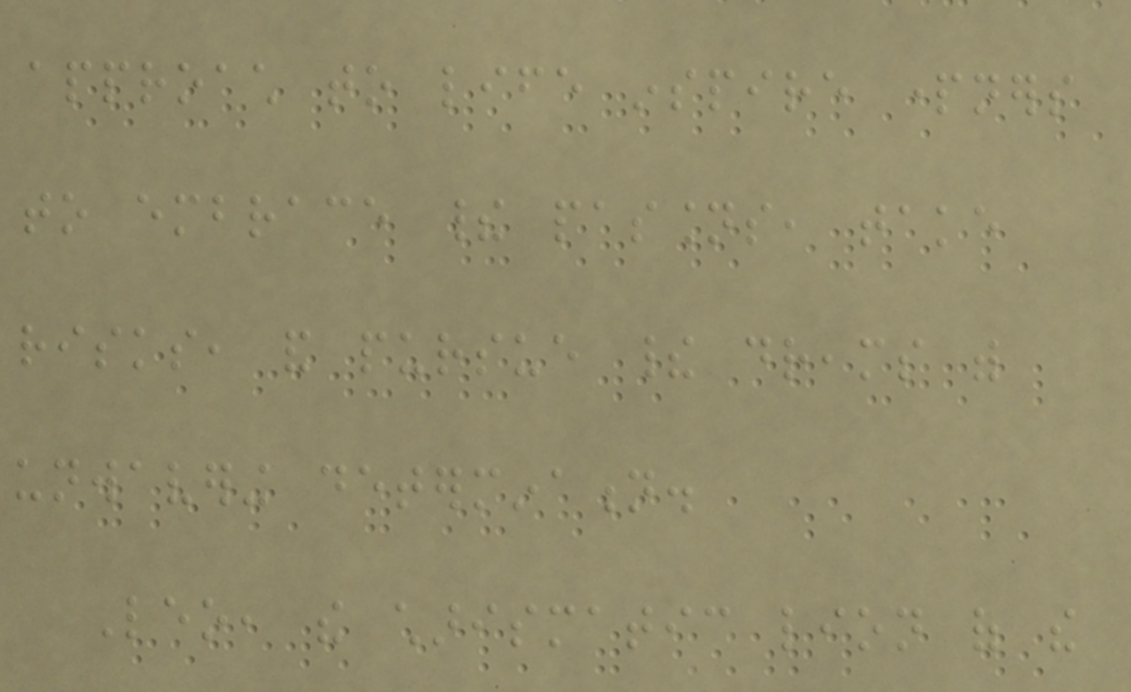approach to life inspire partners
to embrace their passions, take
risks, and pursue their dreams with
unwavering determination.
Leo, the charismatic lion of the
